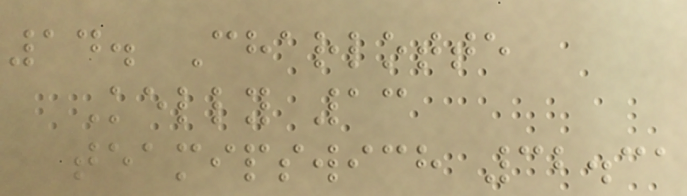14. Charlotte
Kelly 13
teamipswich 32.31
